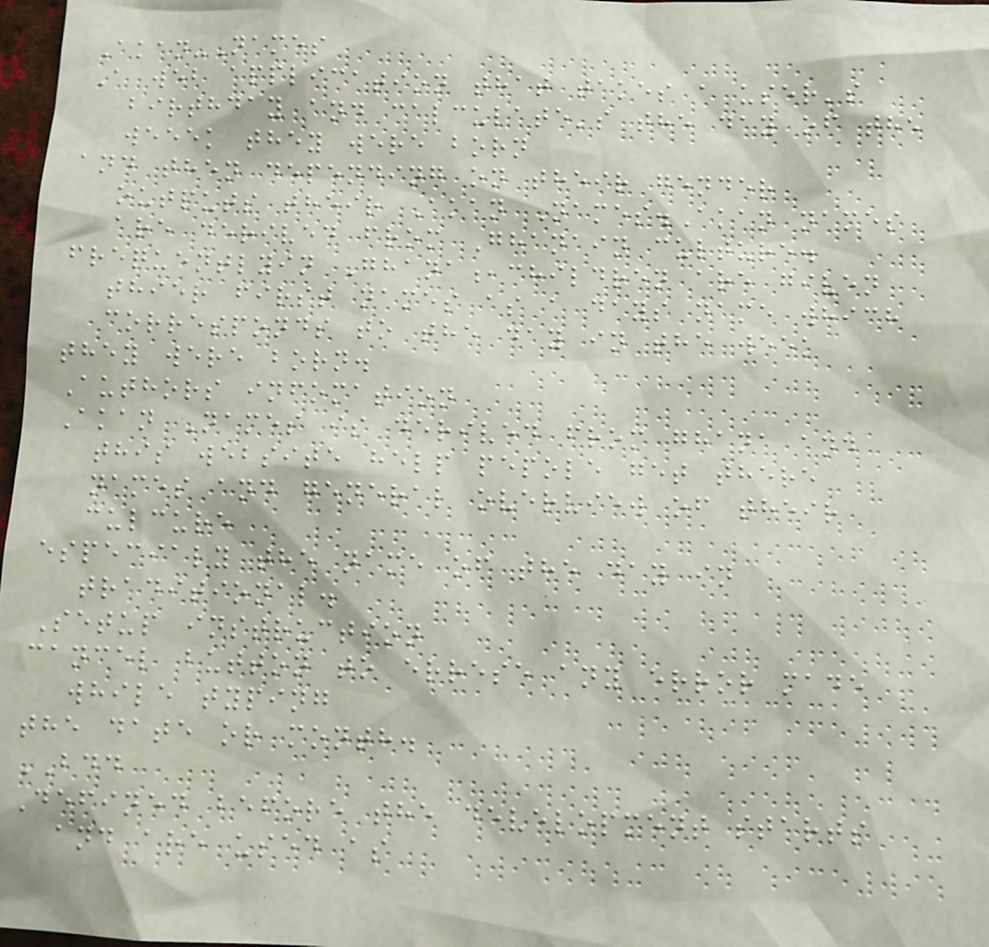Akan-Names
A web application that takes a user's
birthday and calculate's the day of the
weeek they were born
and then depending on their gender
outputs their Akan Names.Akan names
are derived from Ghanain culture.
frequentlyin Ghana,children are given
thier first names as a days name which
corresponds to the day in the week
they were born.
Authors infomation
Akan Names is derived from ghana and
this website help pepole get there
names and general overview of their
culcure
especialy the name of the day in
traditional.
Setup instruction
cancel button to errese any error made
while typing
the date or month.
BDD
Defined before the development starts
and are used as
